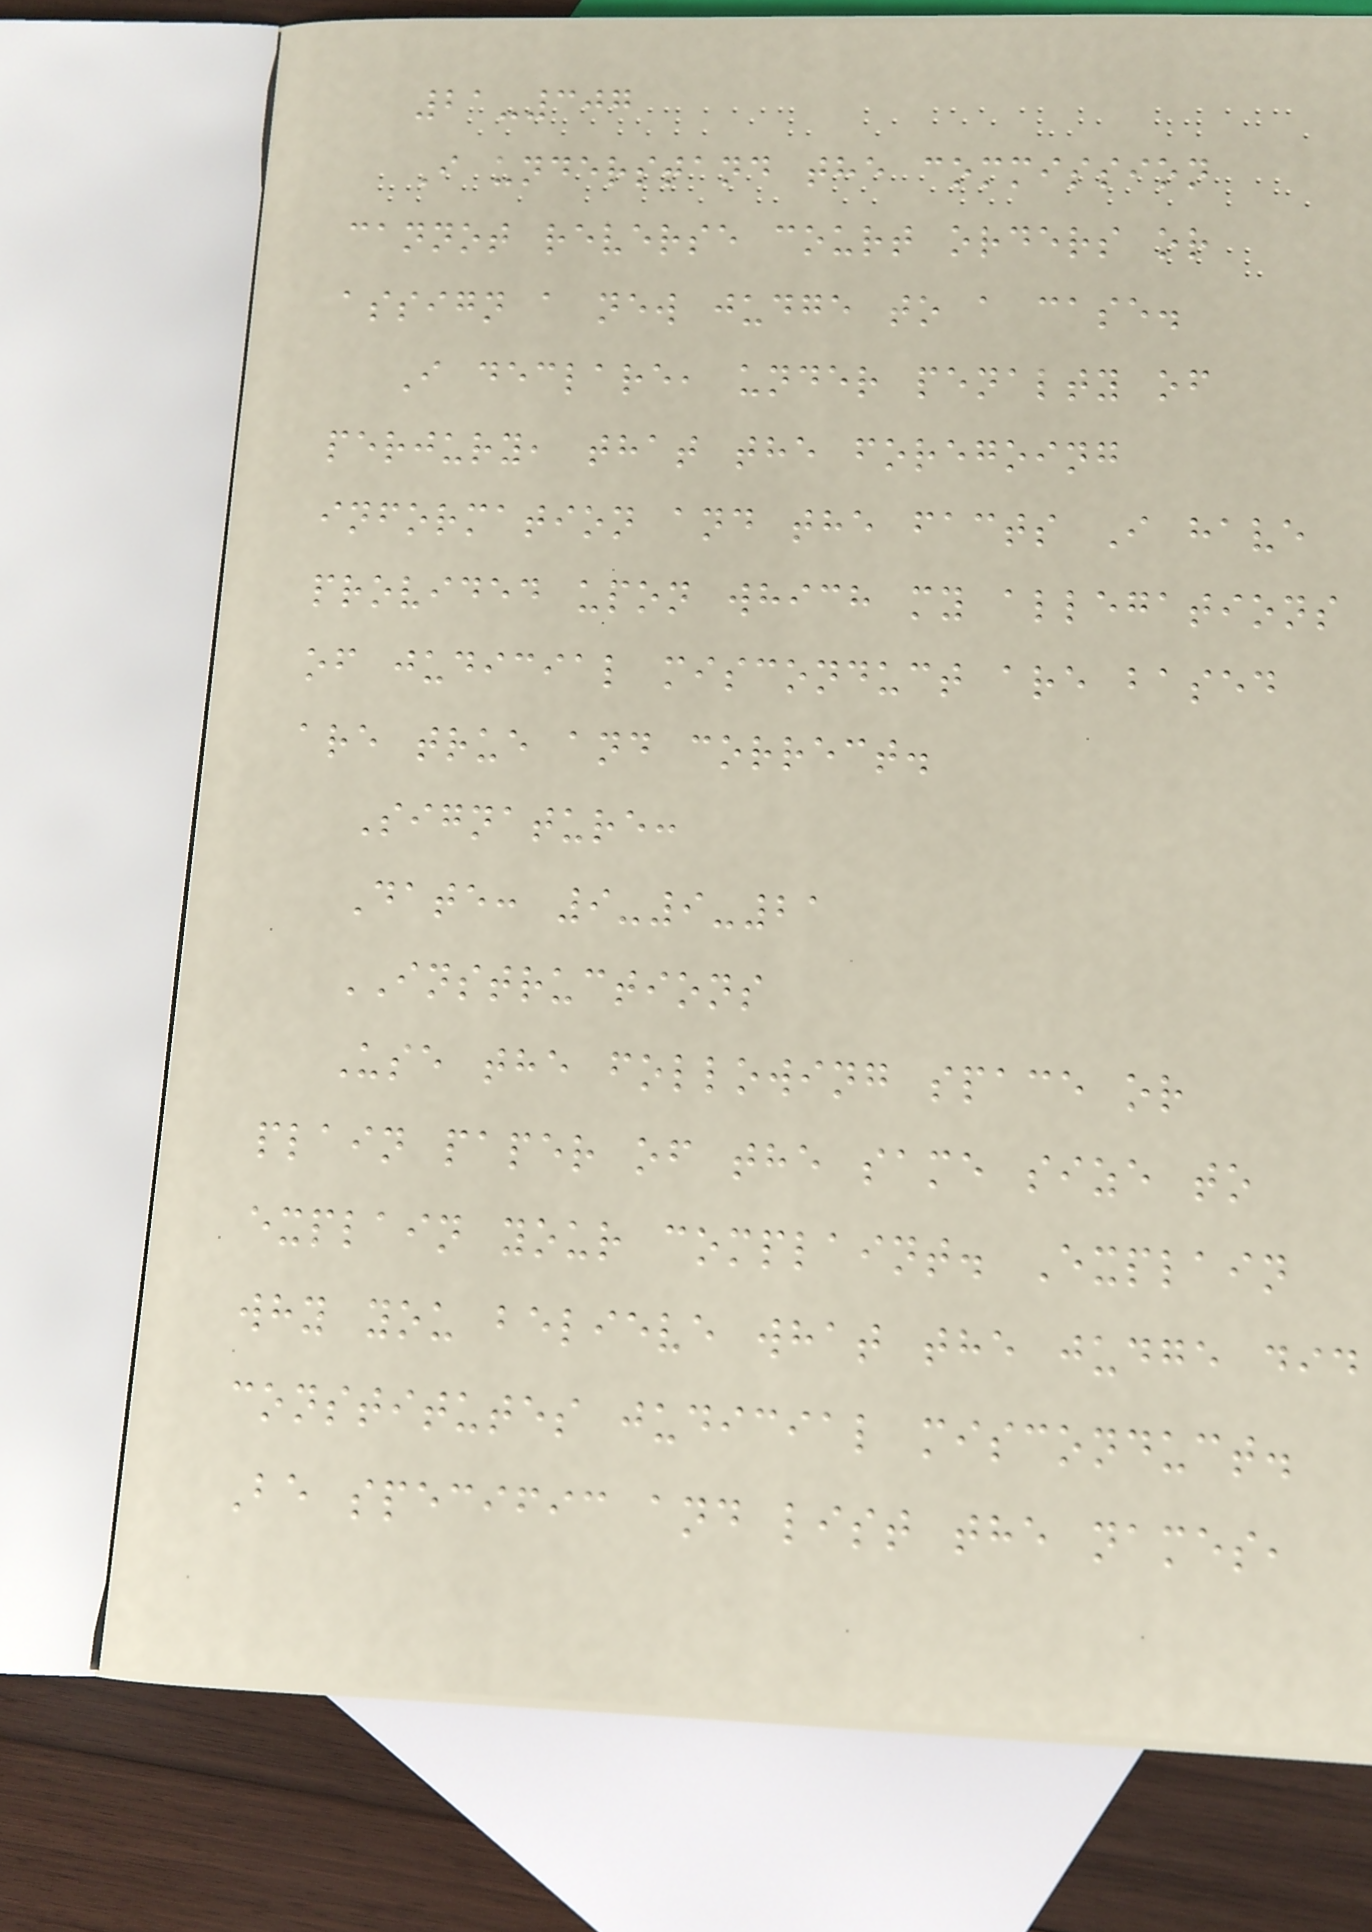21-307
I understand the commission
cannot reverse court orders or
assign a new judge to a case.
I declare, under penalty of
perjury, that the foregoing
information and the facts I have
provided upon which my allegations
of judicial misconduct are based
are true and correct.
Signature:
Date: 9-9-21
INSTRUCTIONS
Use the following space or
plain paper of the same size to
explain your complaint. Explain
why you believe what the judge did
constitutes judicial misconduct.
Be specific and list the names,
